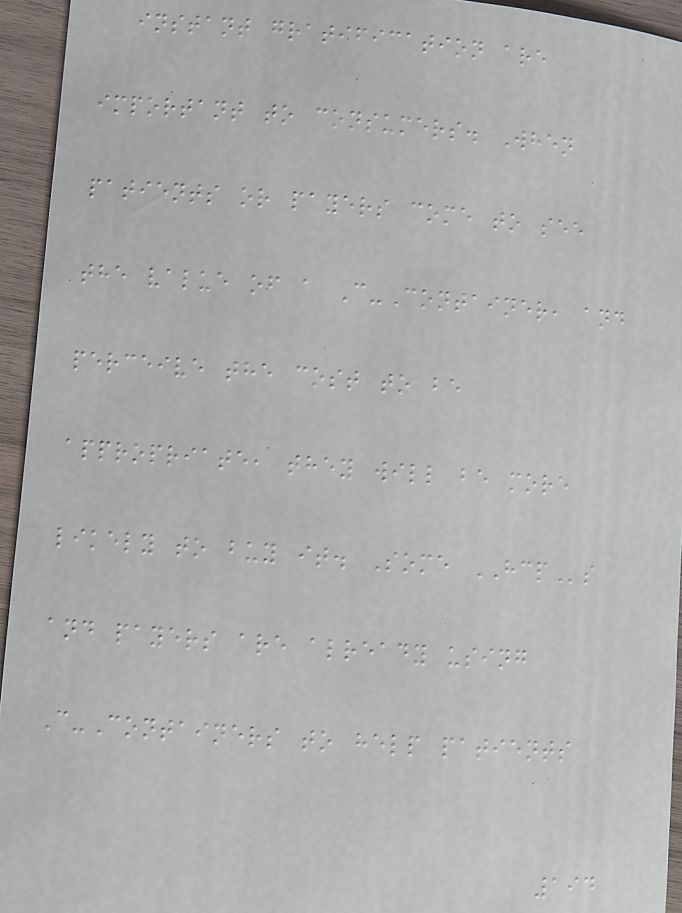instant gratification are
important to consumers. When
patients or payers come to see
the value of a C-Container, and
perceive the cost to be
appropriate, they will be more
likely to buy it. Some HCPs
and payers are already using
C-Containers to help patients
194
